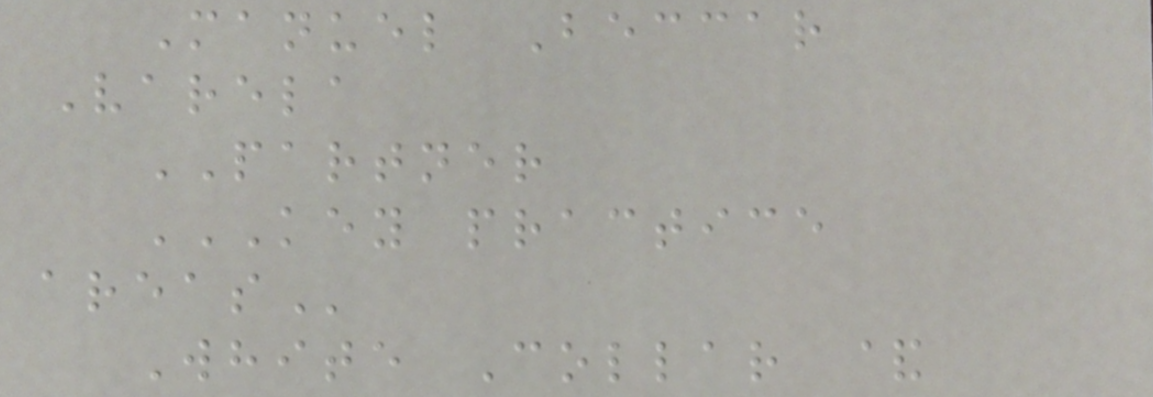Manuel Beccar
Varela
PARTNER
KEY PRACTICE
AREAS
White Collar &
